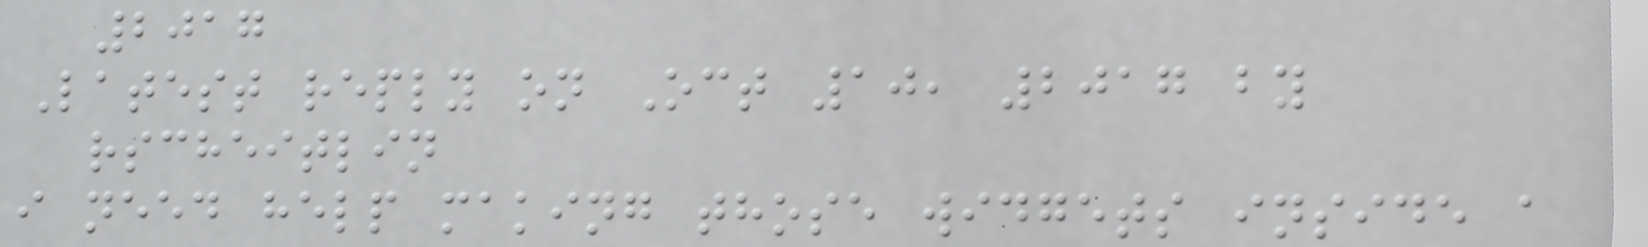2017
Latest reply on Oct 10, 2017 by
rscheitlin
i need help making those widgets inside a
